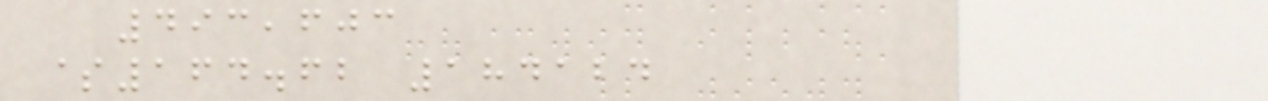493,603
$164.62 184124
